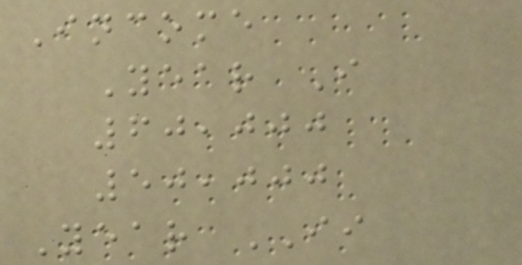Income
Year I
60,000
50,000
Year II
